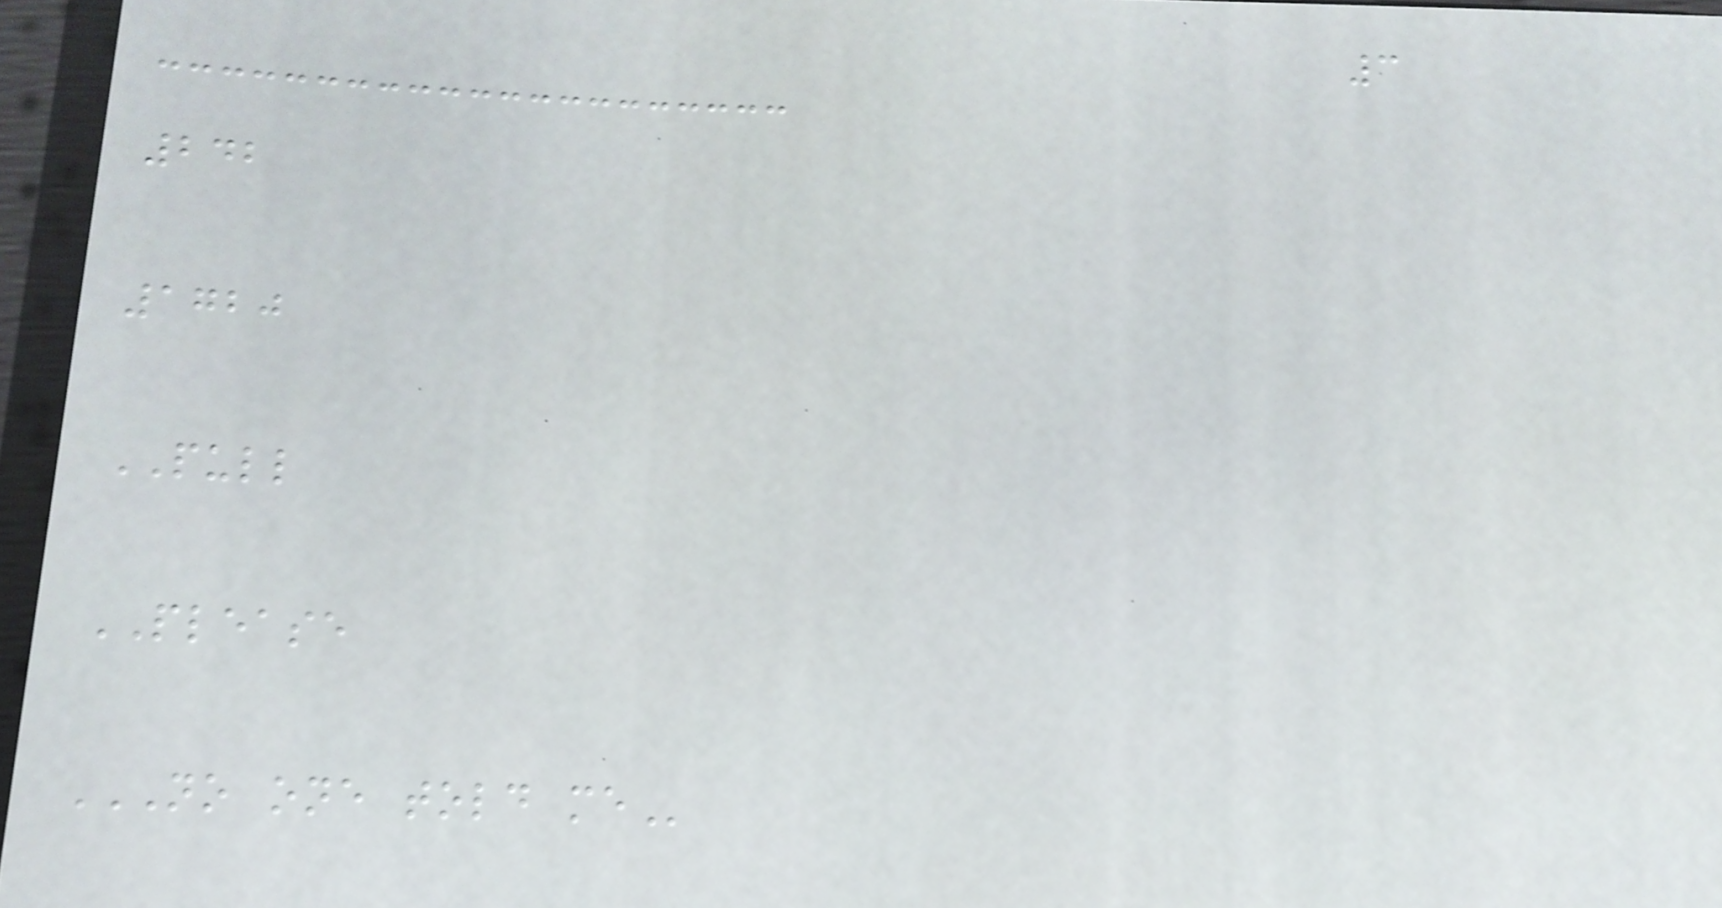3
242
1720
PULL
PLEASE
NO ONE TOLD ME
